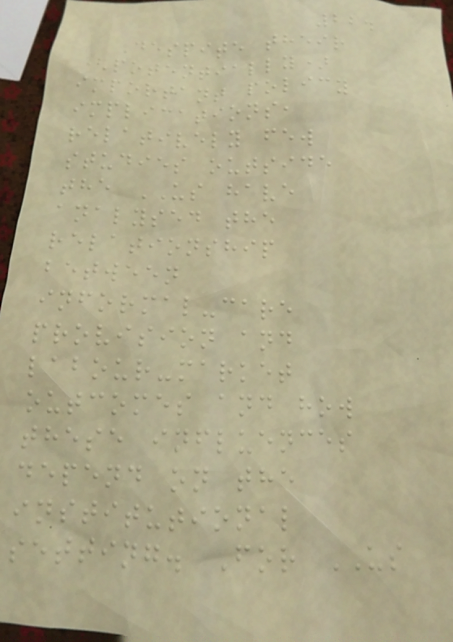224
Despite their
(potentially)
important policy
implications,
relatively few
studies outside
the US have
analysed the
relationship
between
informal-care
provision and
labour-market
outcomes and how
these influences
depend on the
institutional
setting. For US
